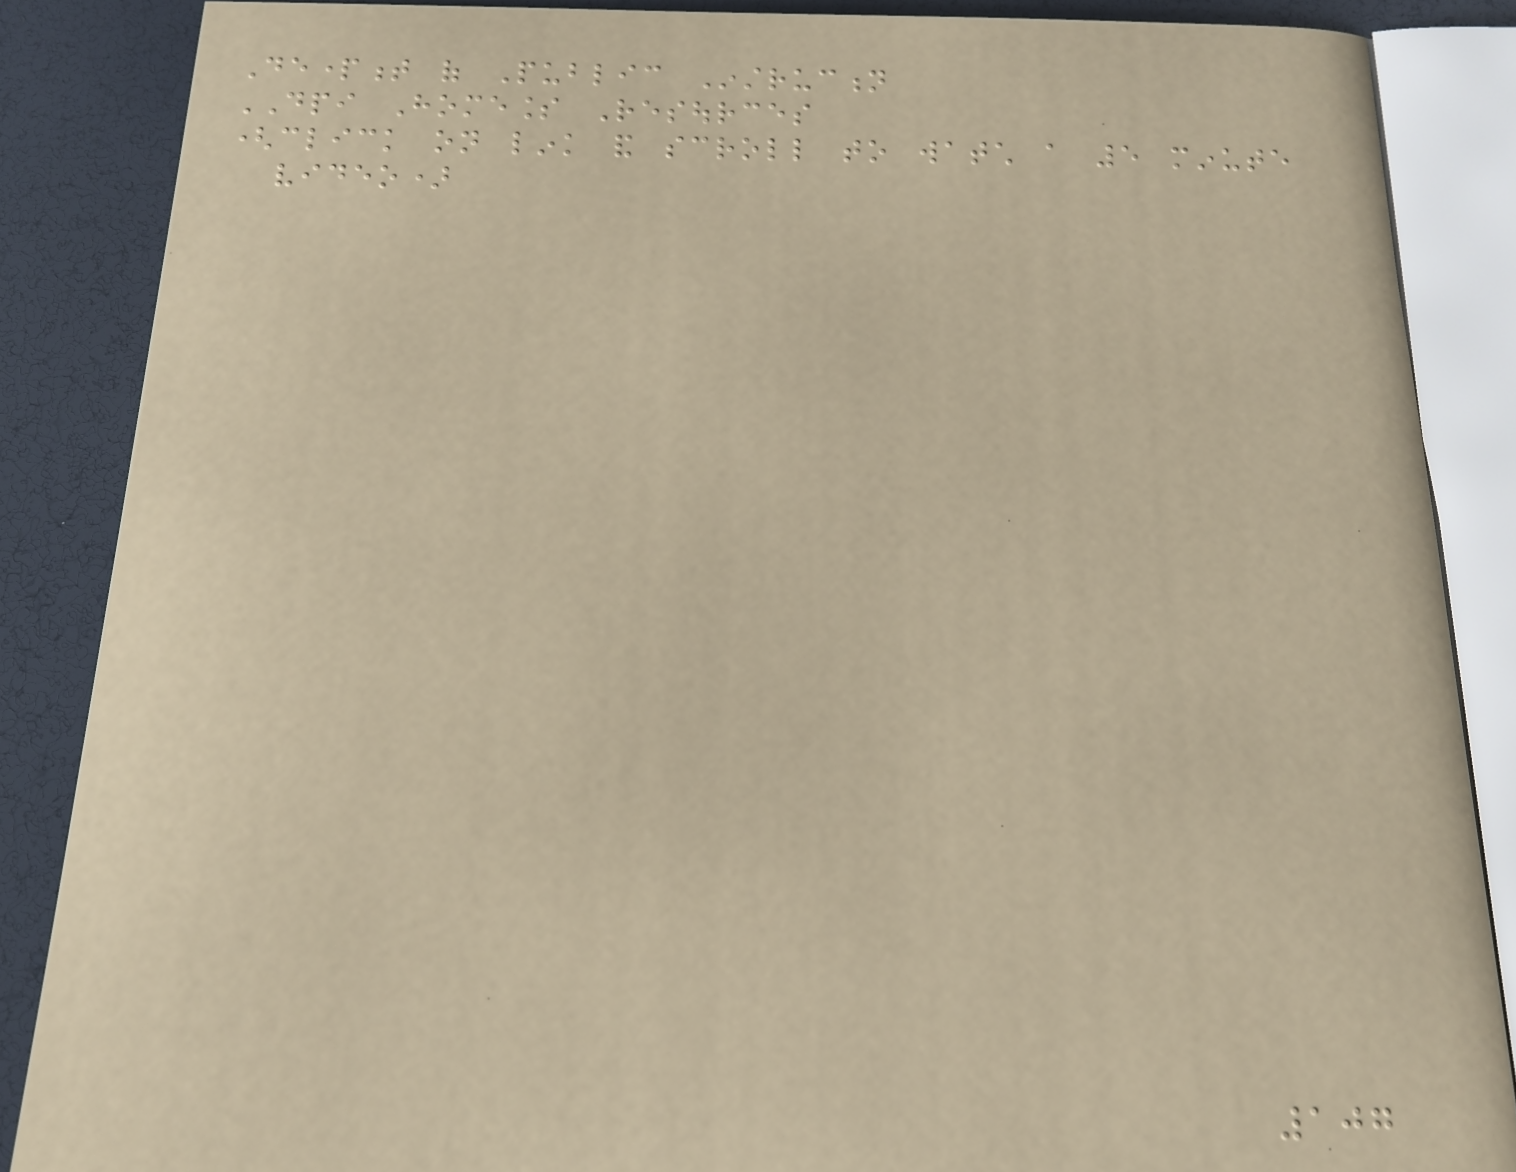Department of Public Instruction
DPI Homeless Resources
(click on link and scroll to watch a 5 minute
video)
107
